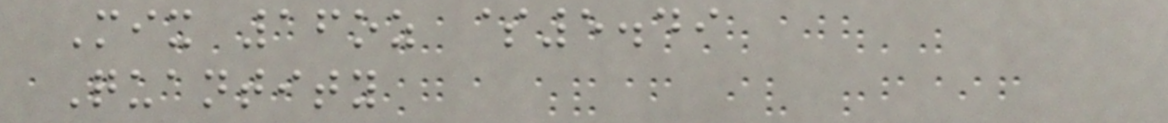Mix 16oz $5.49
Quantity
